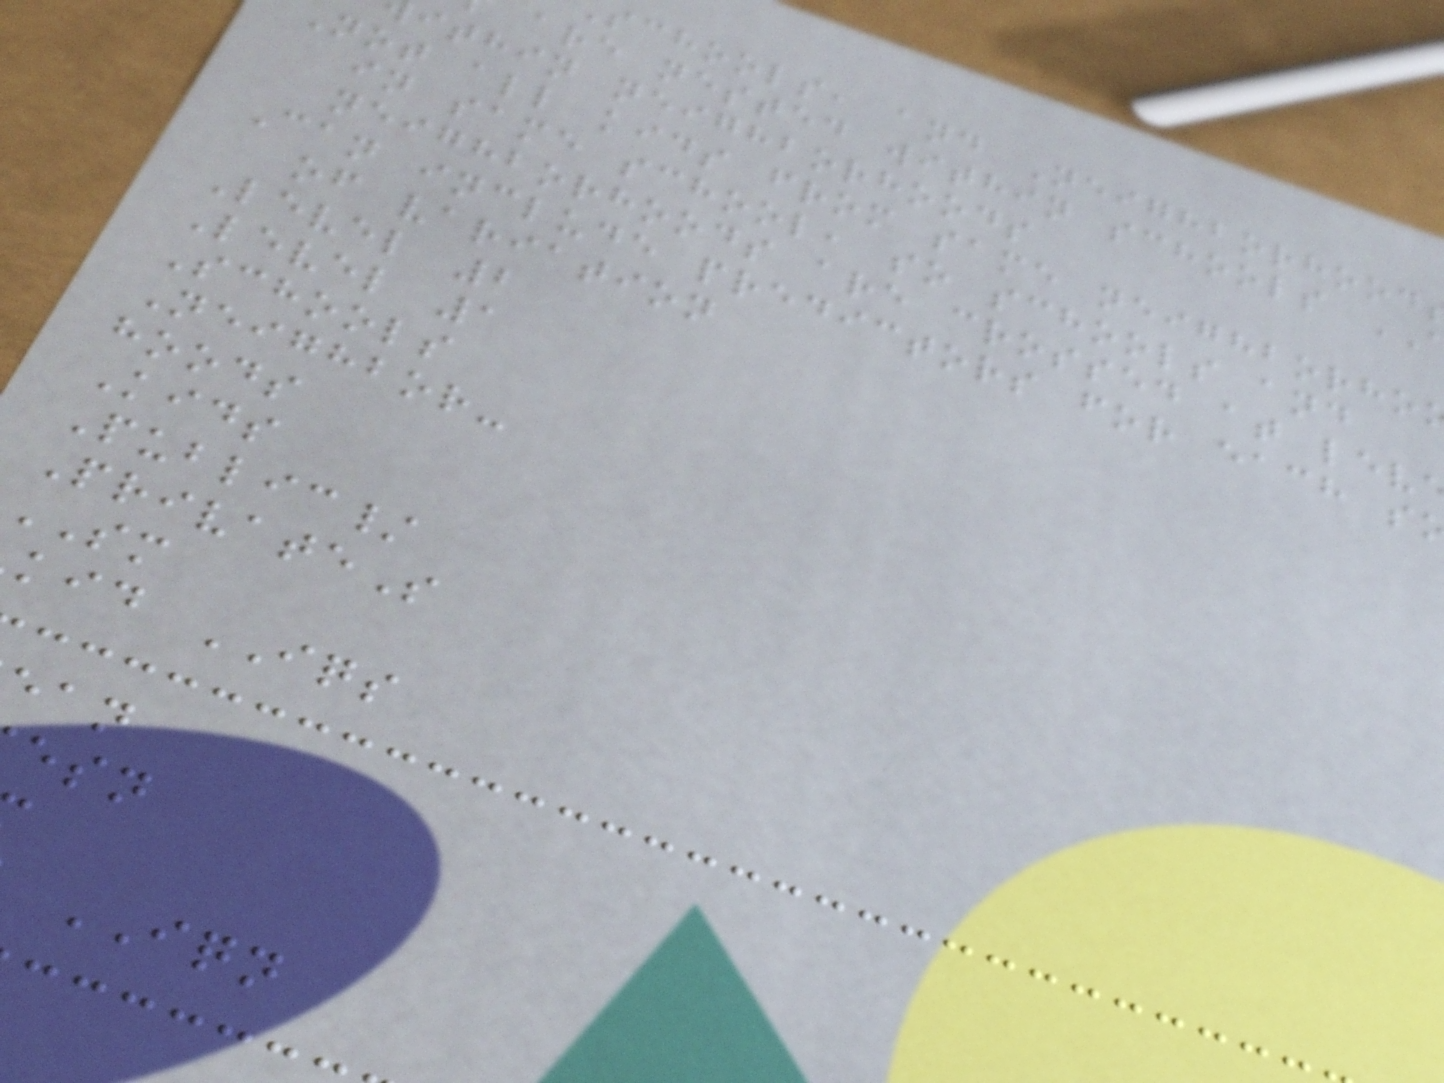schools, and Neighborhood
are nested within schools
ithin neighborhoods
Not all kids from same neighborho
in same school, so schools and
neighborhoods are crossed at lev
Can include predictors for each s
of variation
Level 2
Level 1
Schools
Neighbor-
hoods
Kids
Public/
PrivateS
SM
kid IQS
IQN
